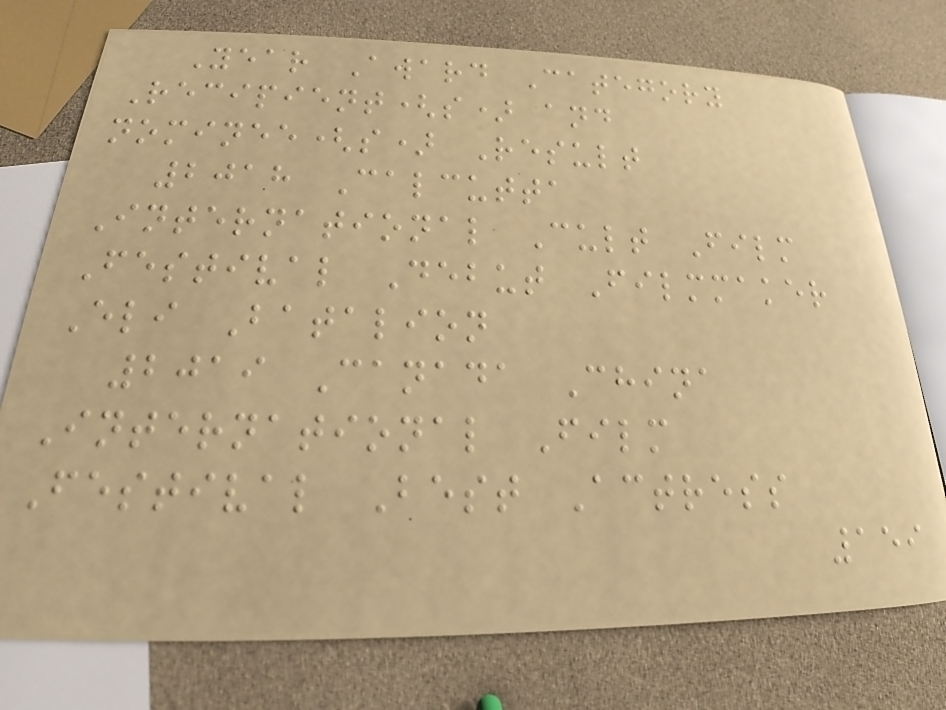Year Award Category
Recipient(s) and
nominee(s) Result
2018 Calcutta
International Cult Film
Festival Debut Filmmaker
Eli Batalion
2019 Canada China
International Film
Festival Best Actress
159
